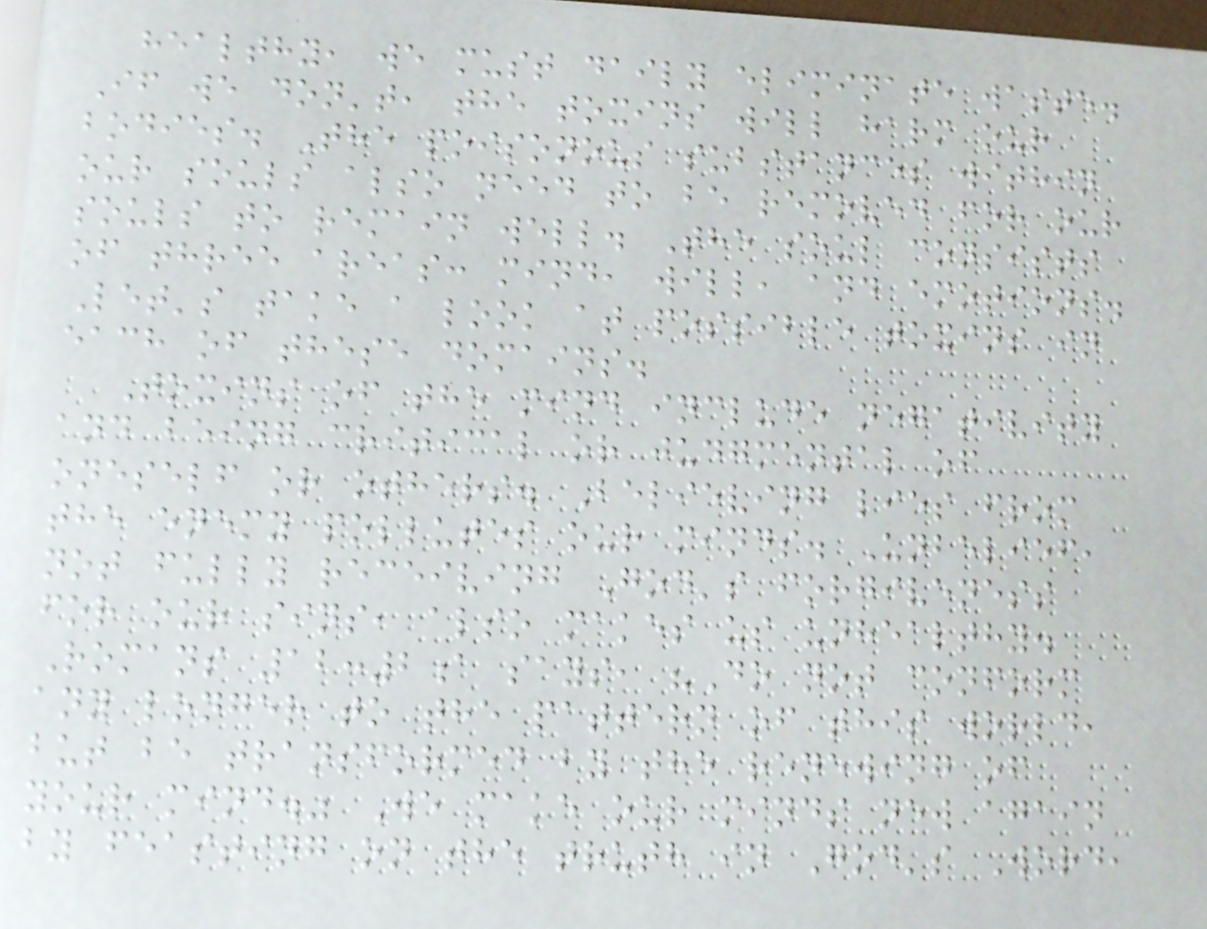healthy, we must daily eliminate waste.
If we don't, the toxins will harm our
bodies. The poisonous substances within
our souls also need to be removed for our
souls to remain well. The soul consists
of three areas: mind, will, and emotions.
Let's take a look at possible toxins in
each of these domains.
Toxins of the mind include negativity
and being critical or judgmental of
oneself or others. Believing lies from
the enemy pollutes our minds. Unbelief,
not fully receiving God's forgiveness
for our sins, also makes us unhealthy.
Romans 12:2a says, "Do not conform
any longer to the pattern of this world,
but be transformed by the renewing of
your mind." We make our minds new again
by feasting on the truth in God's Word,
